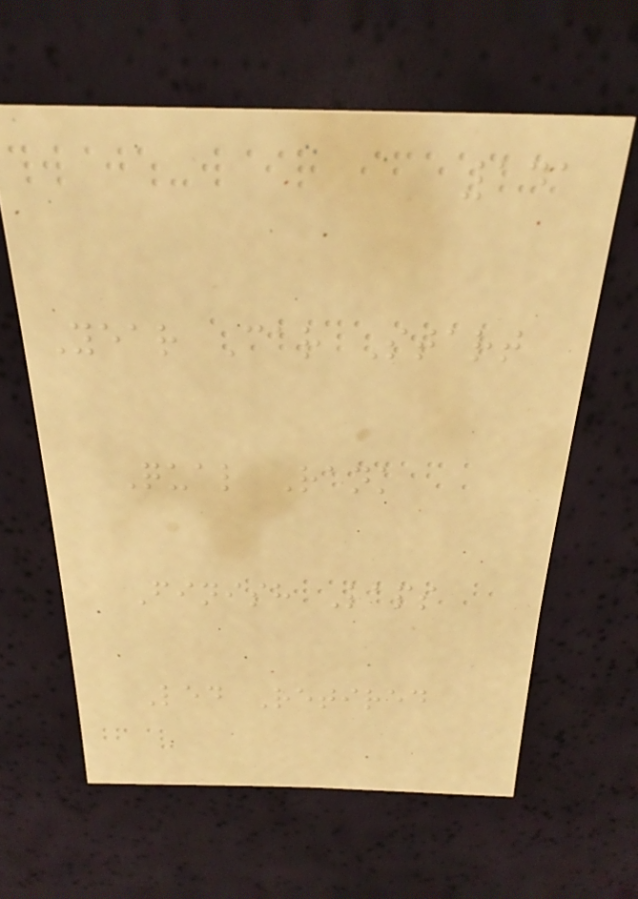141
Year Car Start
Qual Rank
Finish Laps
Led Retired
